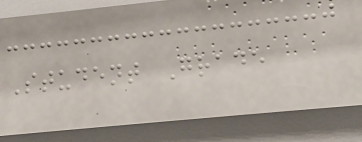Student Grade
